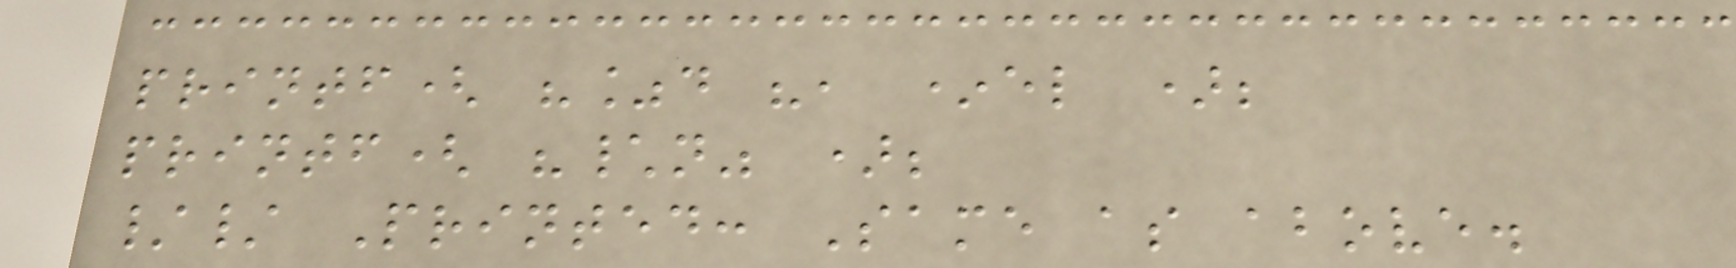printf( "%d ", *el );
printf( "\n" );
// Printed: Same as above.
